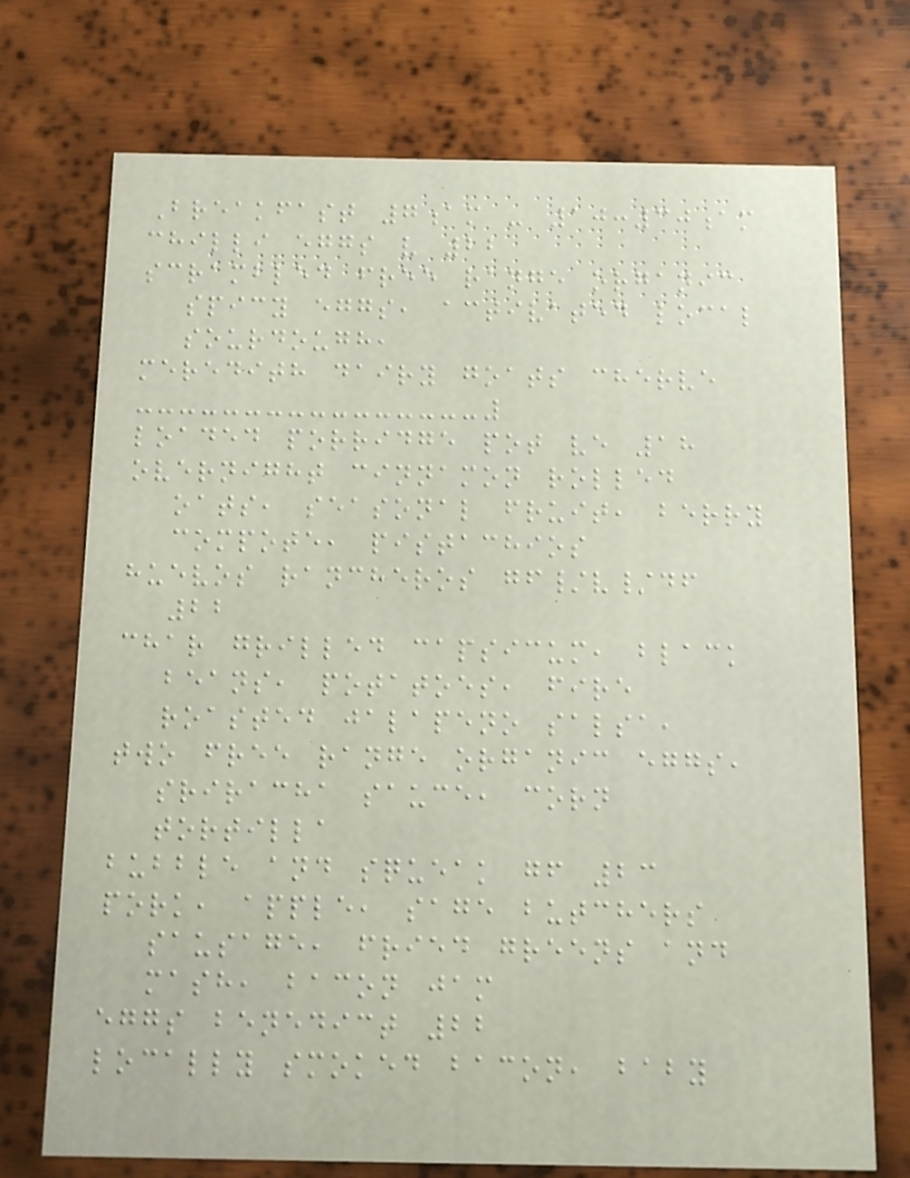Breakfast 7am - 10:30am
chilli eggs v 22
scrambled free range organic
spicy eggs, activated local
sourdough,
meredith dairy goats cherve
loaded porridge pot ve 18
overnight cinnamon rolled
oats, seasonal fruit, berry
compote, pistachios
huevos rancheros gf/v/df
22
char grilled capsicum, black
beans, potatoes, fire
roasted jalapeno salsa,
two free range organic eggs,
sriracha sauce, corn
tortilla
bubble and squeak gf 23
pork, apple, sage butchers
sausage, fried greens and
mash, bacon jam
eggs benedict 22
locally smoked bacon, baby
